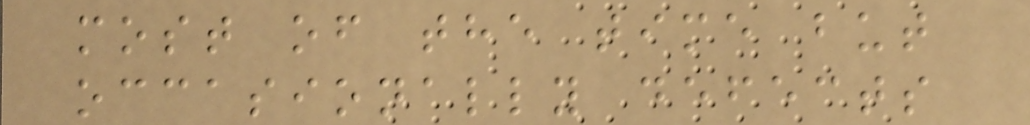most of the time but
occasionally defects
